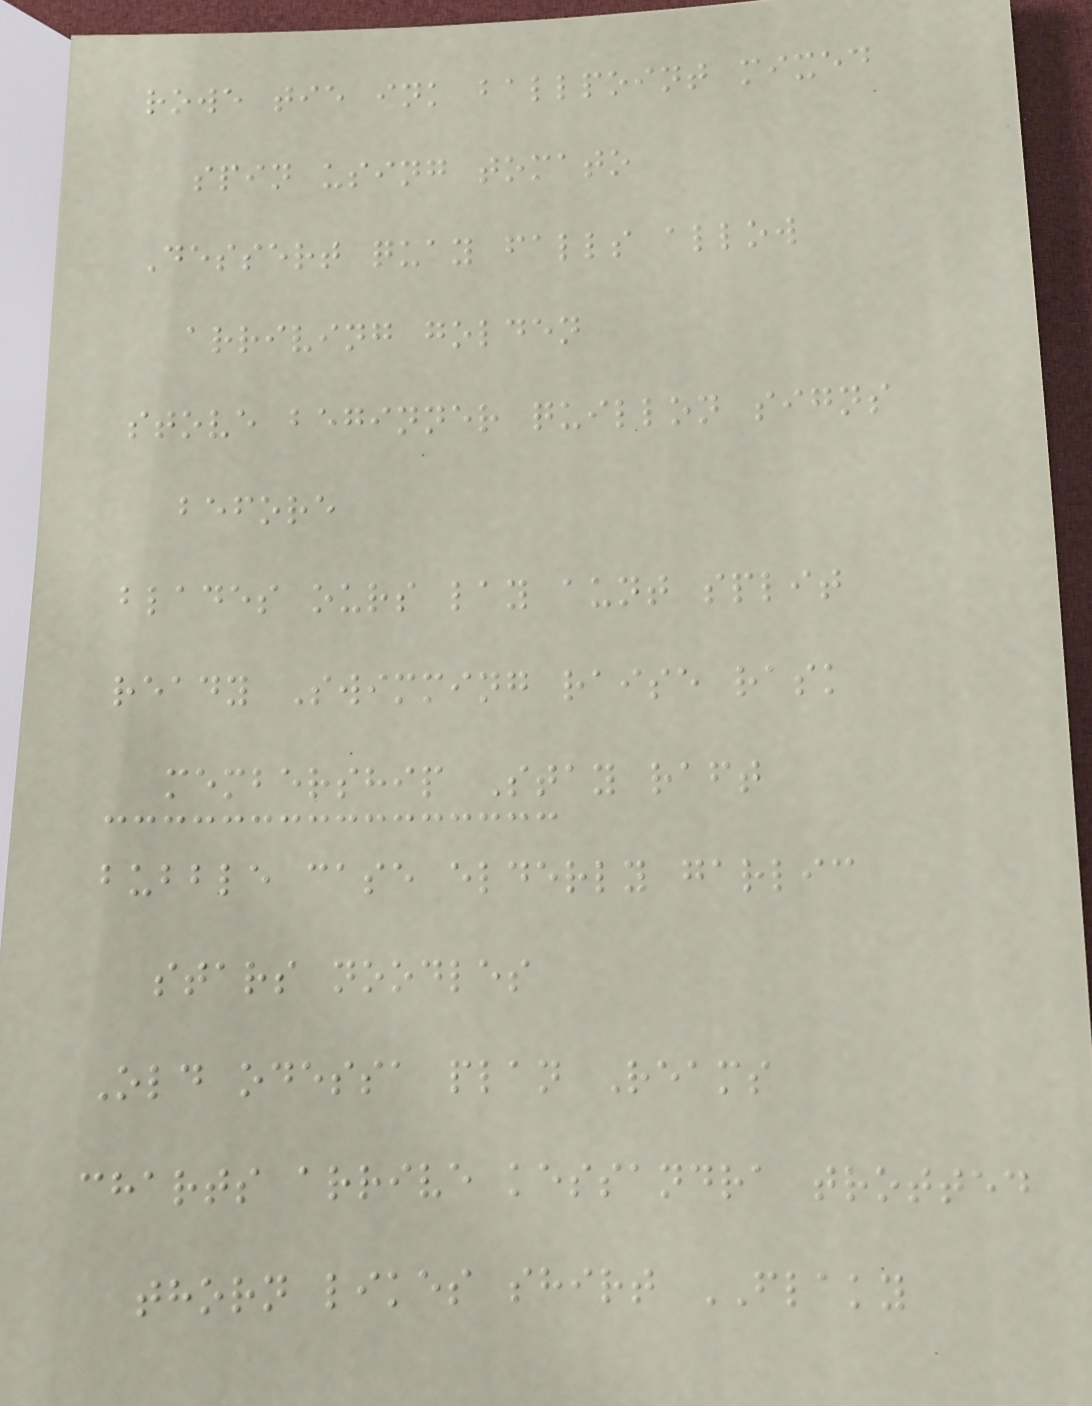rowe tie ink ballpoint mixed
spin using tomato
Dessert quay falls allow
arriving golden
stove beginner quillon signs
before
blades ours lay aunt split
ready Swimming raise rask
membership Stay raft
bubble case elderly garlic
stars noodles
Old odessa plan Reams
charts arrive kessandra trotted
thorn likes shirt FLAKY
